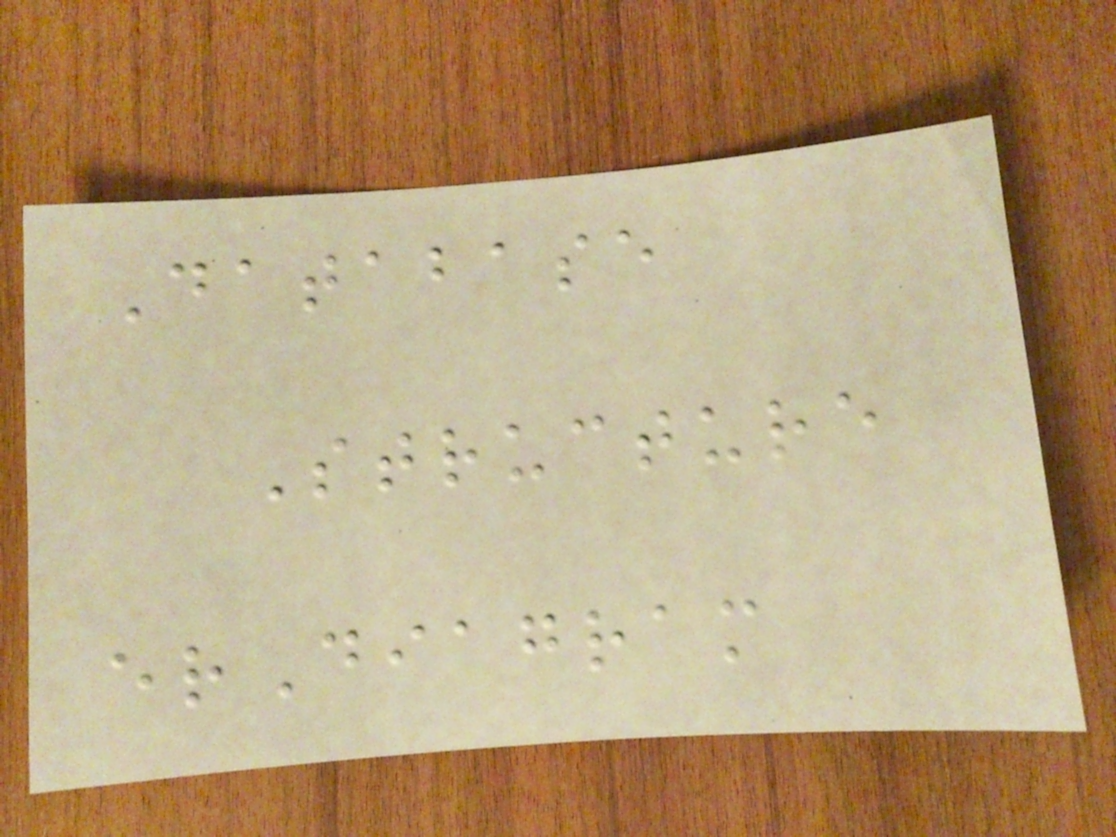Database
Structure
erDiagram
